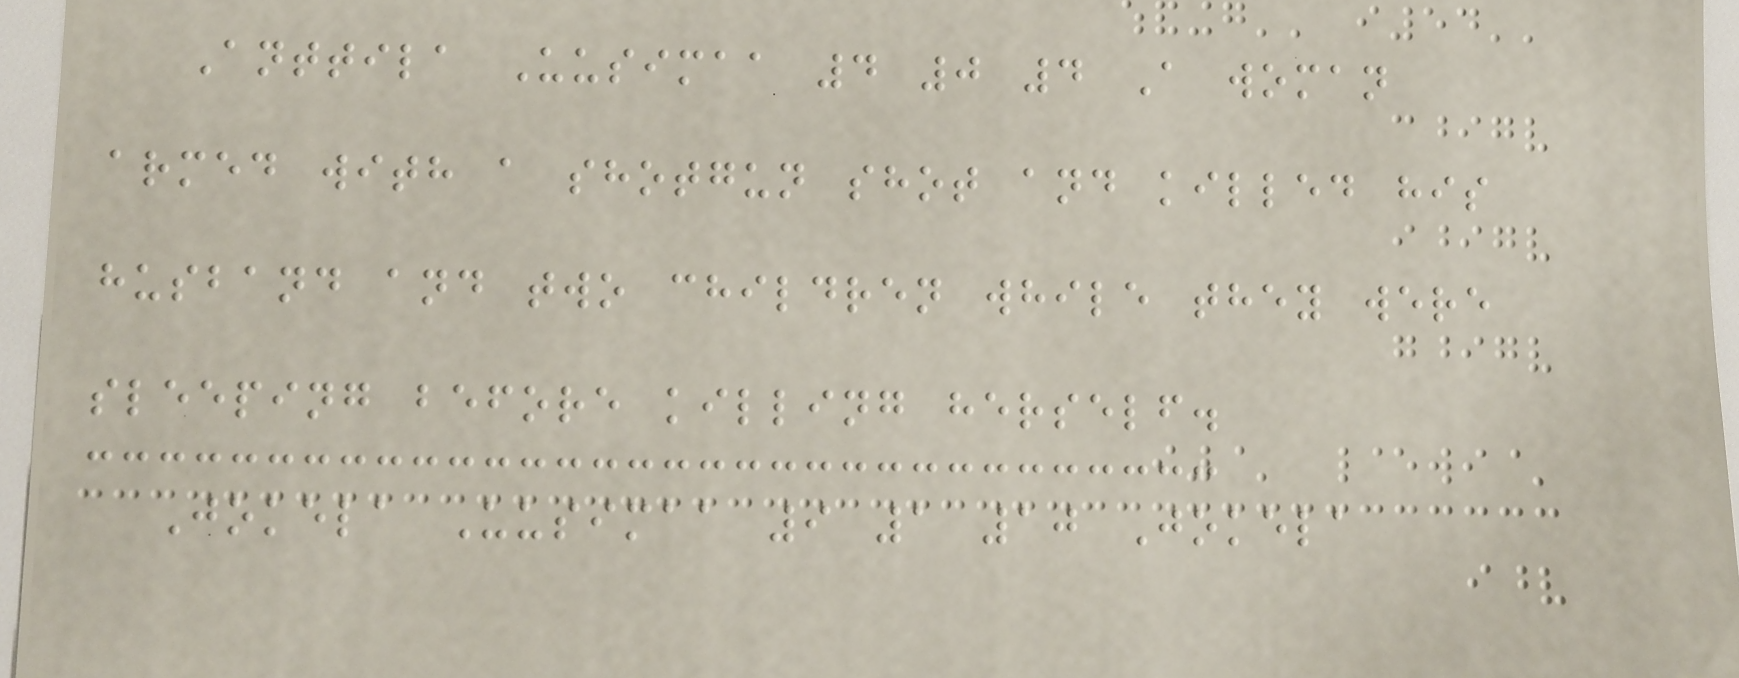Anttila Uusimaa 4 0 4 A woman
armed with a shotgun shot and killed his
husband and two children while they were
sleeping before killing herself.
Jokela Uusimaa 9 1 10 Jokela
